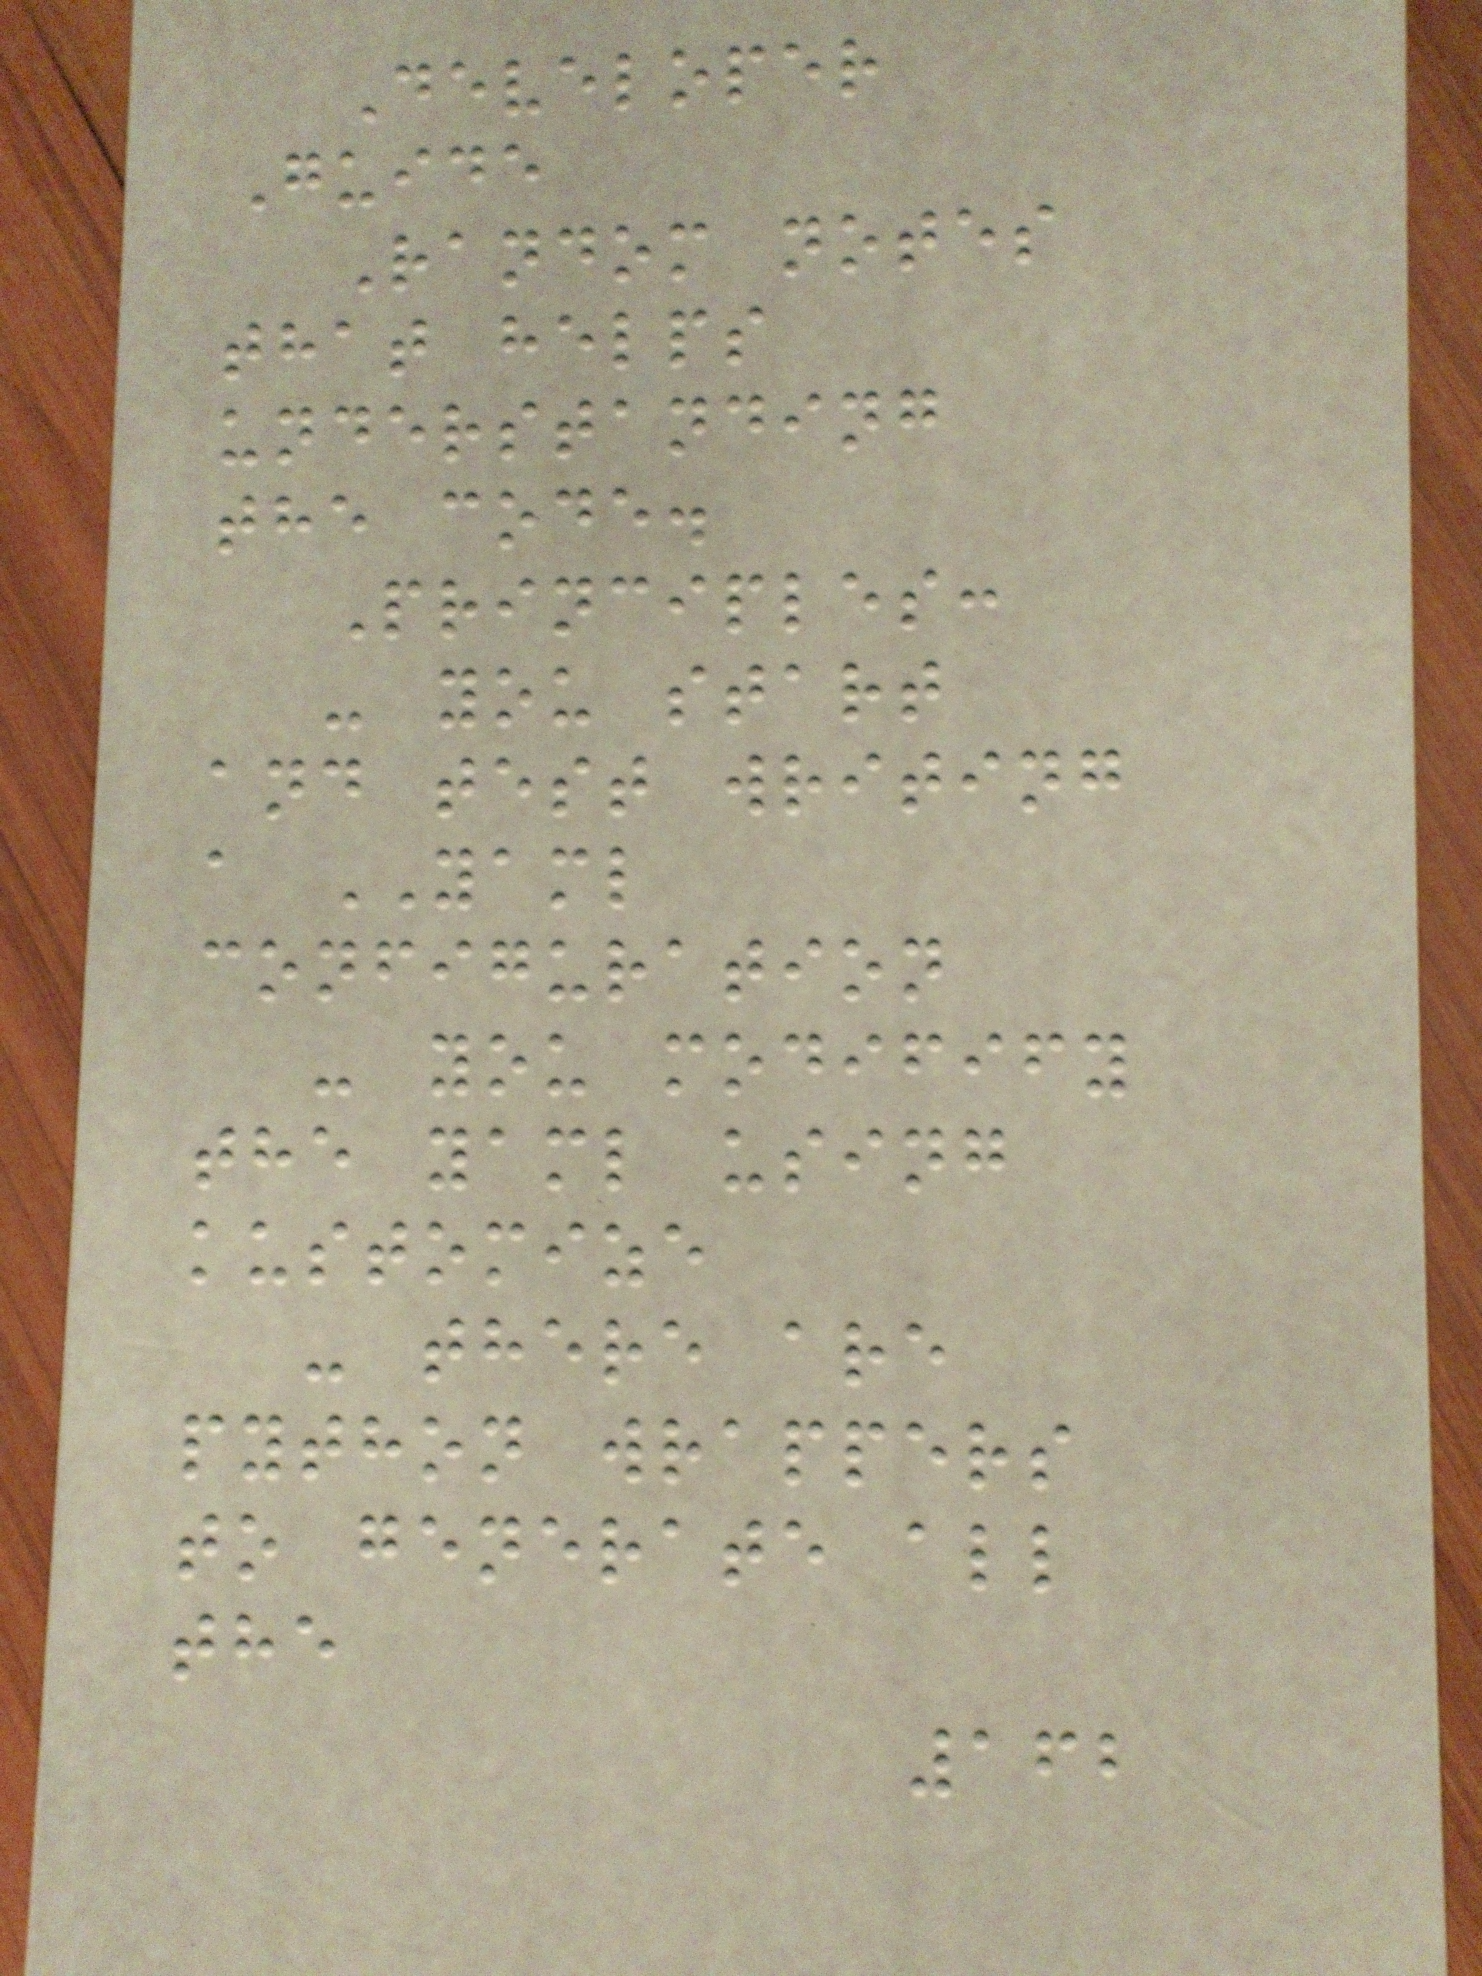Developer
Guide
Random notes
that helps
understanding
the code.
Principles:
- you start
and test writing
a YAML
configuration
- you modifify
the yaml using
kustomize
- there are
python wrappers
to generate all
the
162
